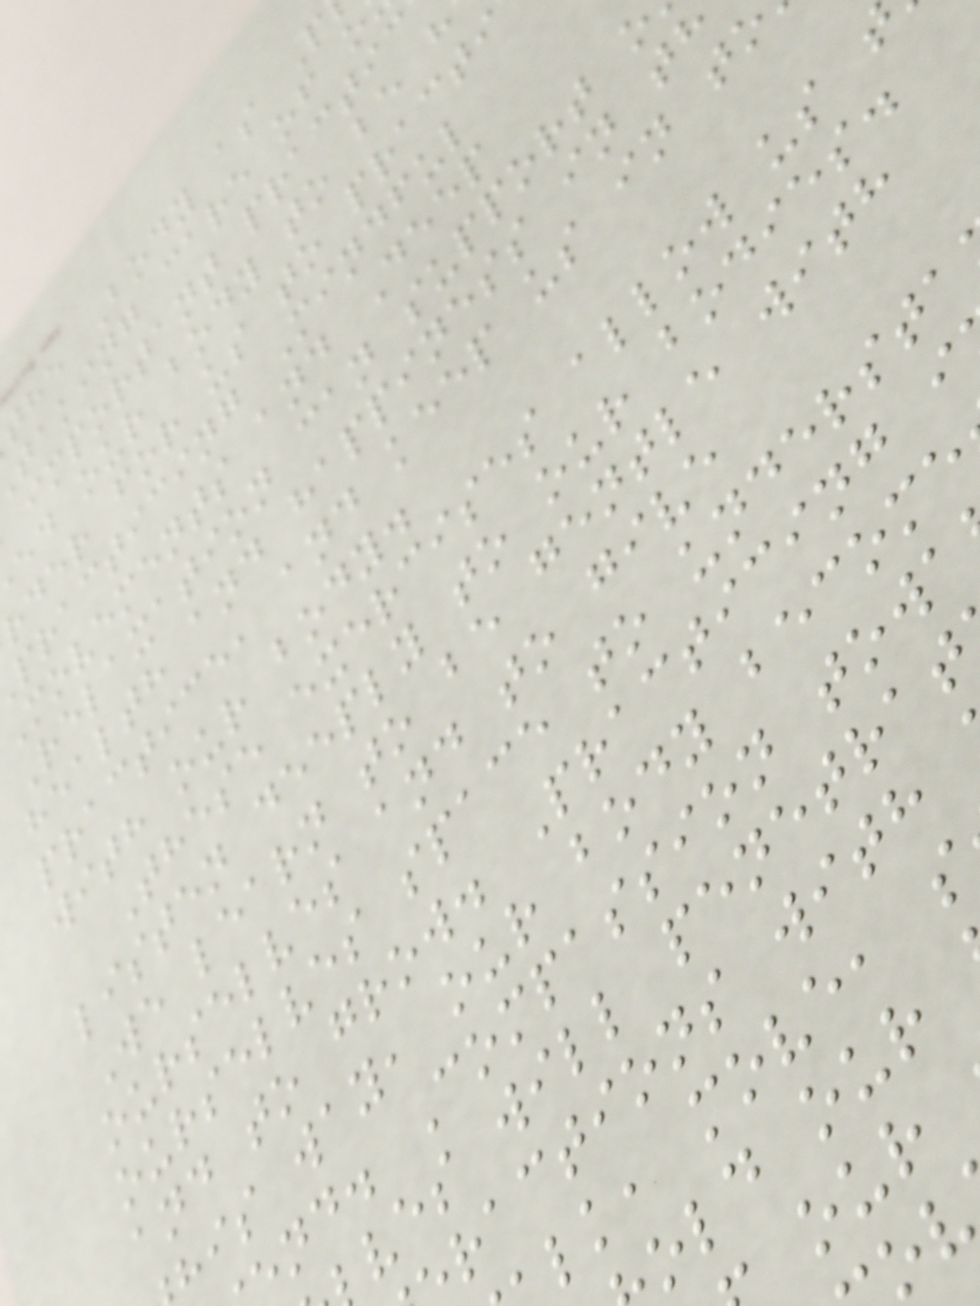the Body as P
taking care of o
important practic
ed our body to be h
rder for us to practi
practicing Mindful
Movements and Deep
Relaxation can support o
health and happiness in th
practice, and keep us in to
with our body.
These exercises allow us
listen deeply to our bodies.
We learn to be gentle with
ourselves and to give
ourselves space to understa
and to grow. Practicing i
his way, our body become
nd. Compassion towa
ves will penetrat
ractions with
lk, move, s
old our
